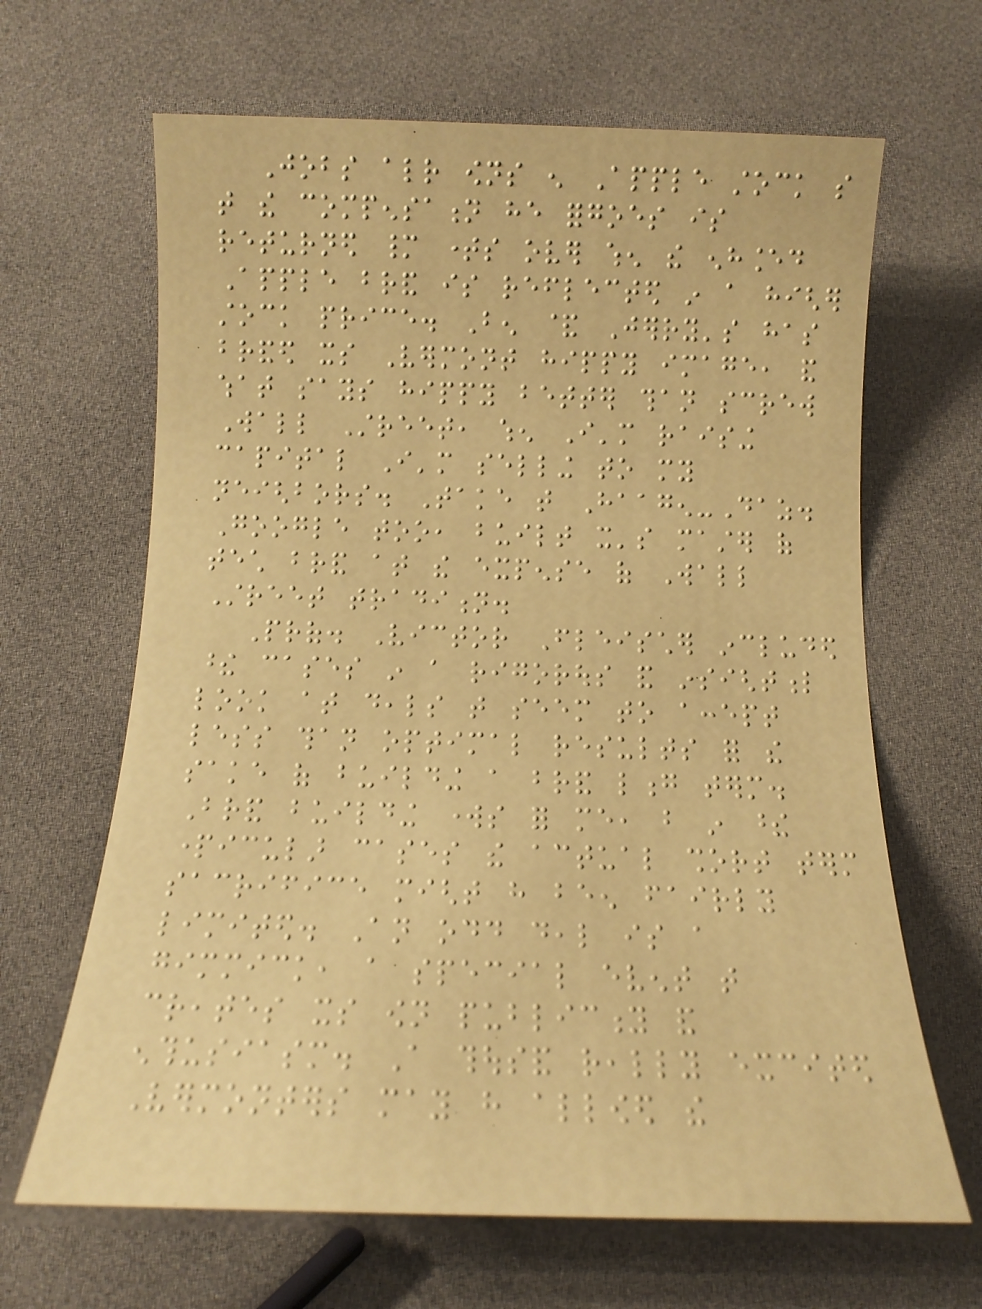Jobs already owns enough Apple stock so
that the compensation he forgoes is
returned many times over when the enhanced
Apple brand is reflected in a higher
stock price. Ben & Jerry's has
branded its Vermont hippy image, and
what says hippy better than screw
Wall Street, when I'm raising
capital I'm selling to my
neighbors. Take that Haagen-Daz.
Google too, built it's master of
tech brand at the expense of Wall
Street tradition.
Prof. Victor Fleischer included
these cases in a rigorous and insightful
look at deals that seem to accept
less than optimal results for the
sake of building a brand long term.
Brand building works for me, but in these
particular cases the actual short term
sacrifice might have been fairly
limited. An odd deal is a
gimmick, a special event that
creates its own publicity and
enthusiasm. A thousand really excited
Vermonters may have allowed the
